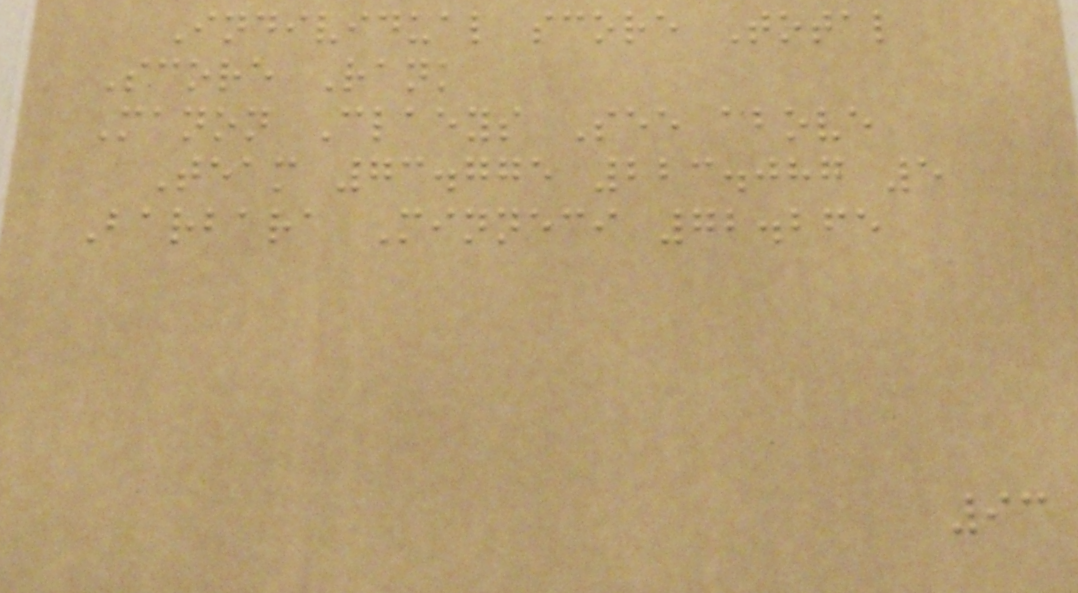Individual score Total
Score Rank
Manon Claeys See above
Team 73.775 223.087 5
Barbara Minneci 72.265
93
